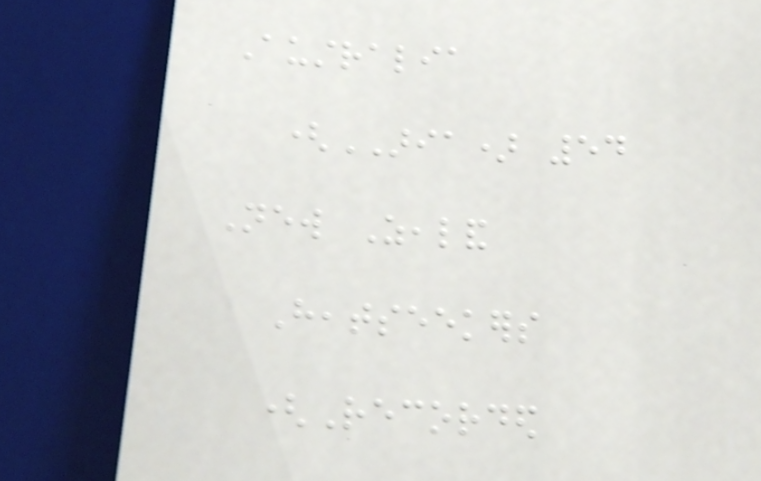Australia
(ARIA) 54
New Zealand
Heatseekers
(Recorded
